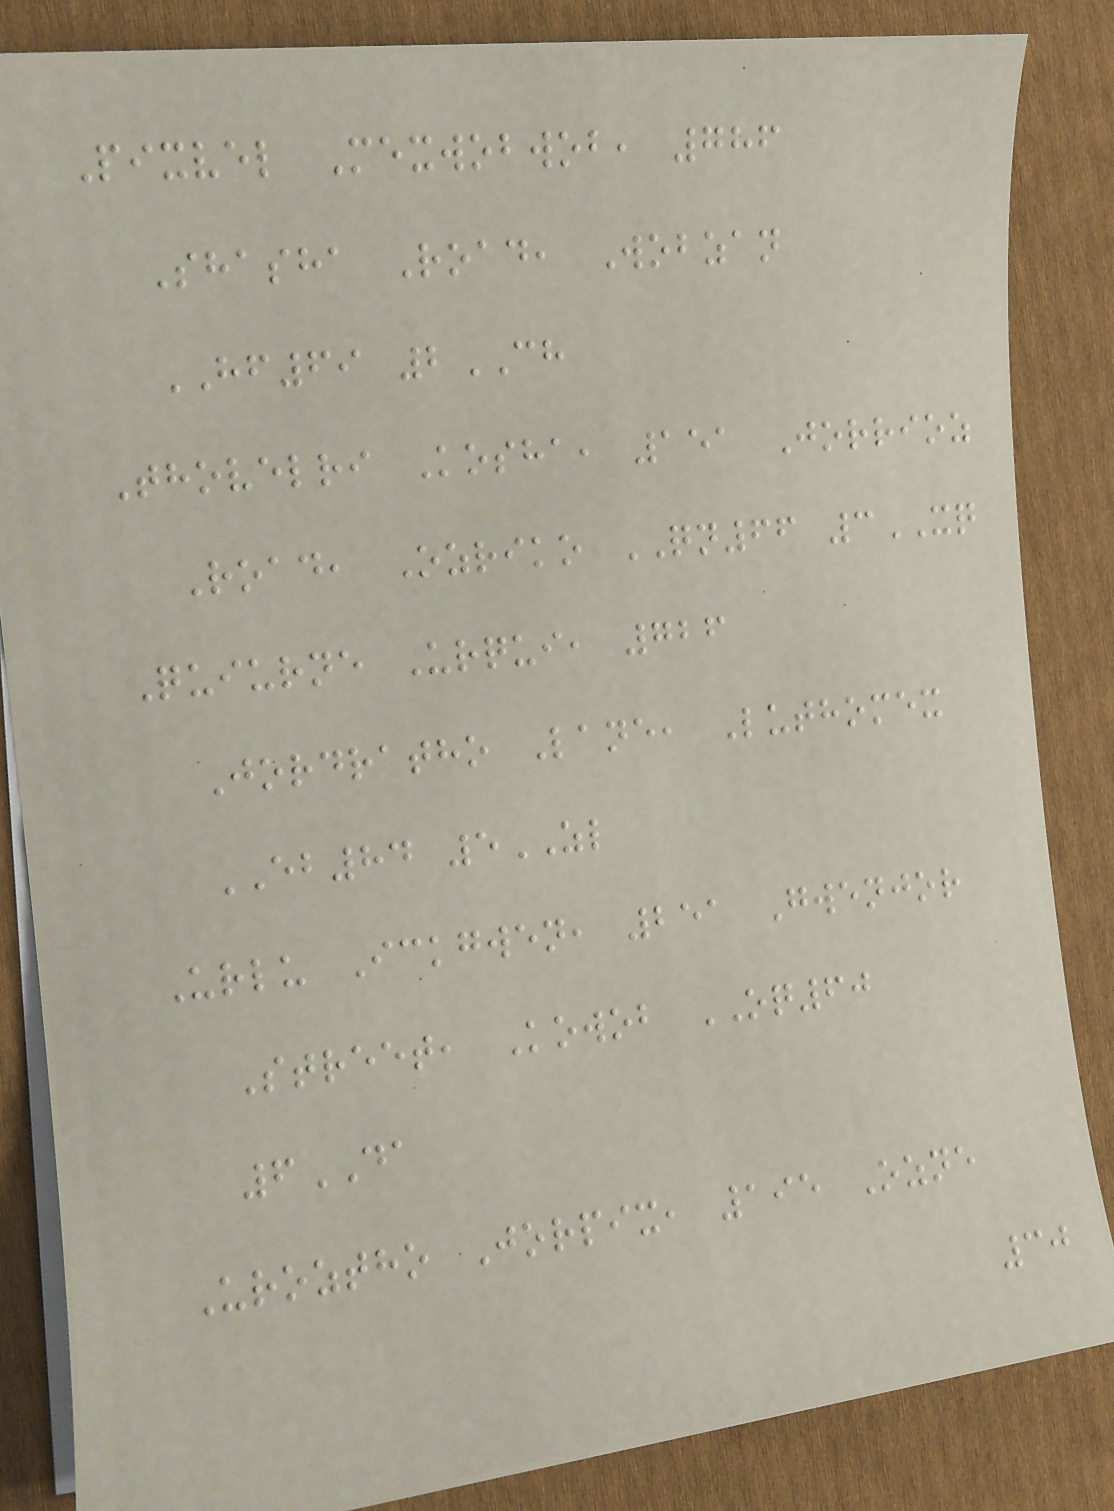Pixvel Mexwobwob, 786
Shasha Road, Wobzan
HF69 2CH
Thovelri Kosha, 151 Jorrioz
Road, Ozriko QN66 3XQ
Quiurne Urqui, 726
Jordratho Lane, Luthomex
EB84 5ZL
Urlu Ickgwen, 251 Gwenjor
Street, Kowob OQ60
6DA
Uroztho Jorpix, 195 Ozne
30
